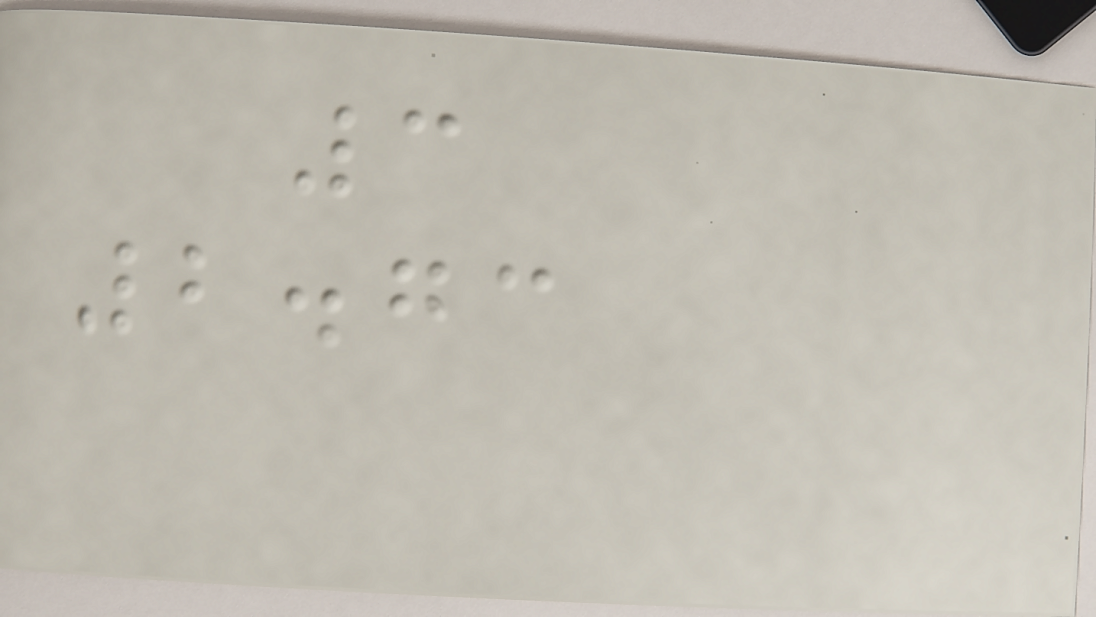3
2.73
